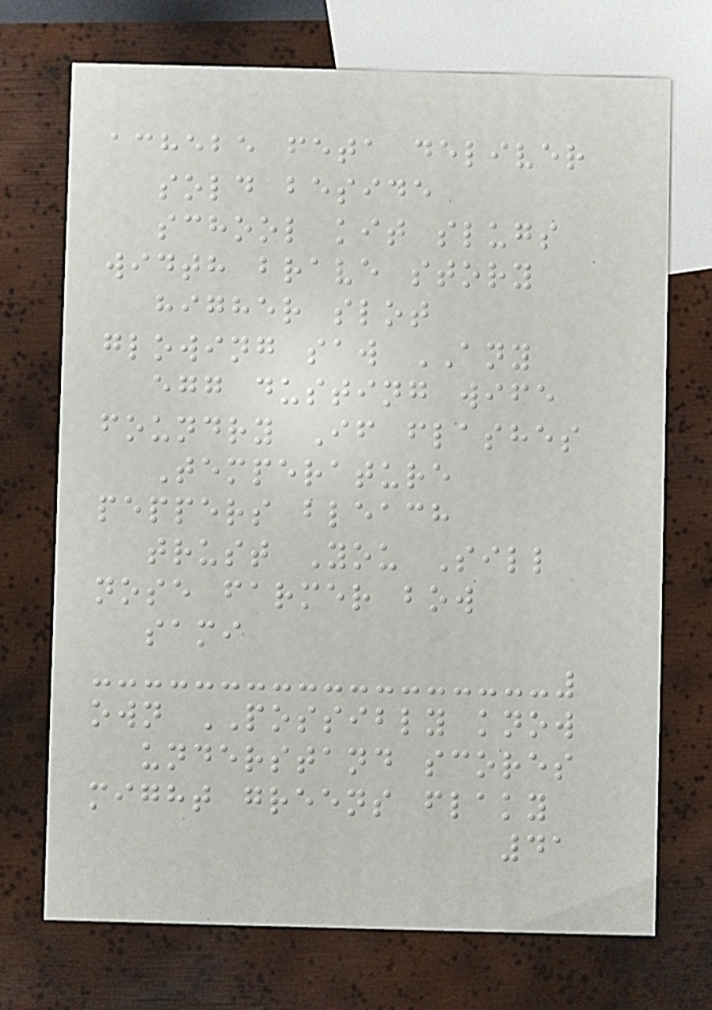achebe feta deliver
sold beside
school kit slugs
width brave story
higher slot
glowing saw ANY
egg dusting wife
foundry If flashes
Temperature
peppers bleach
trust You Sill
nose farmer bow
sami
own POSSIBLY know
understand scores
might greens flaky
41
